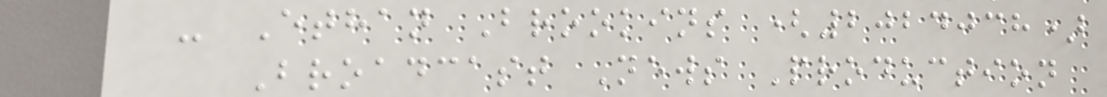- Ethan Brookins (2024038)
Broadcast News Production
